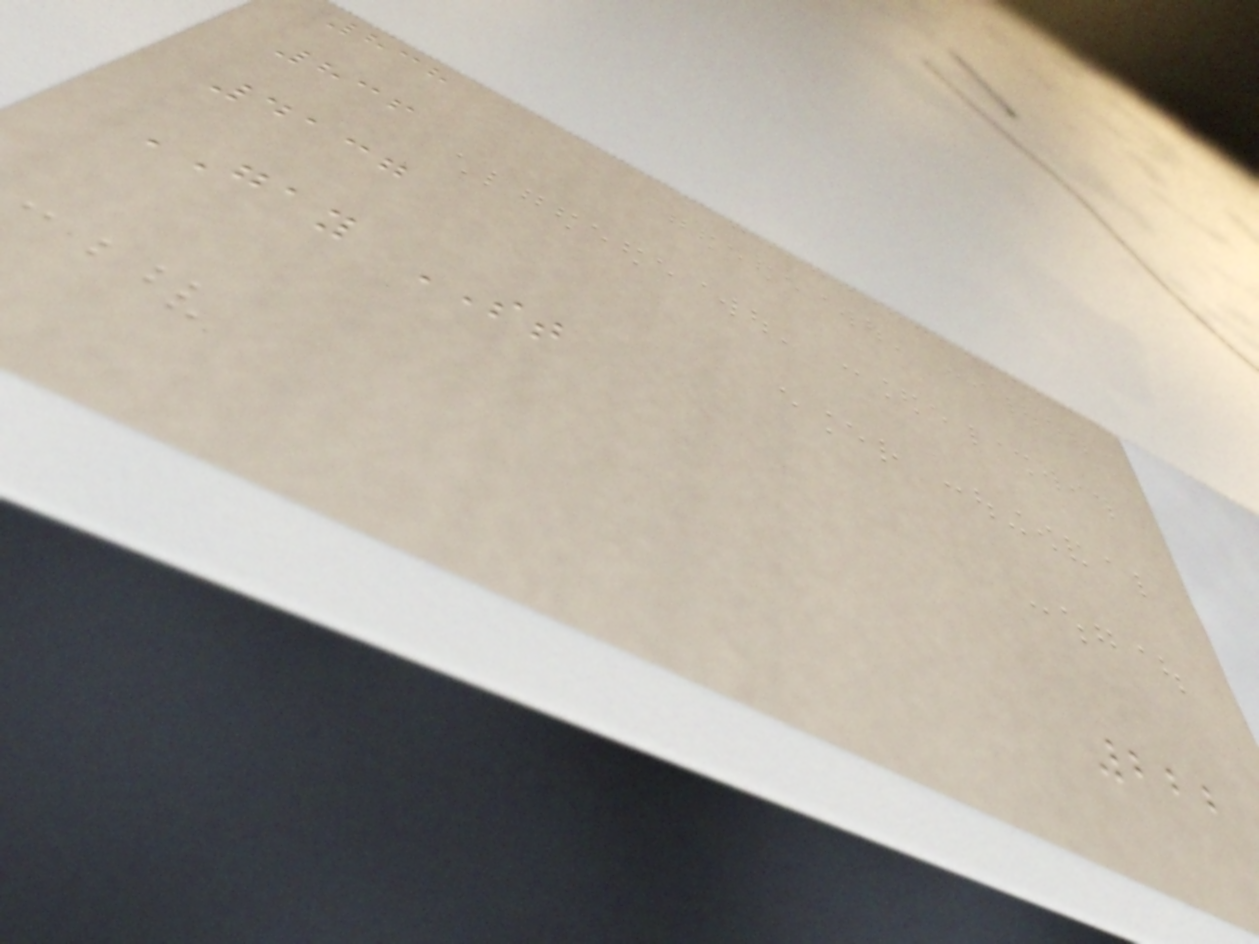838
836
4137
GAY ST
222
